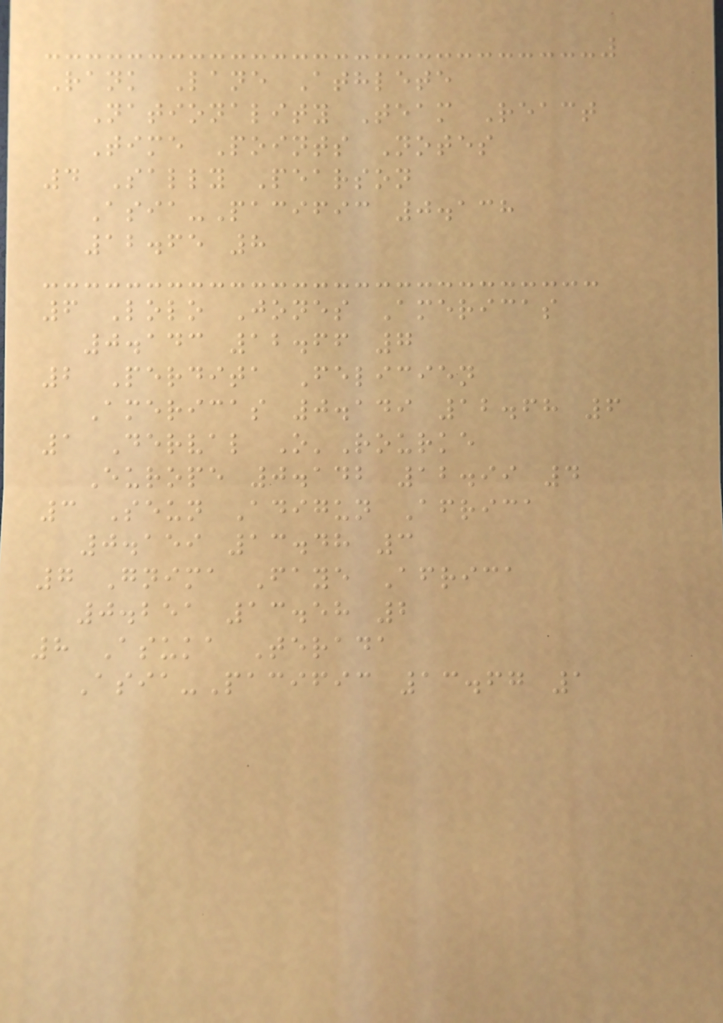Rank Lane Athlete
Nationality Team React
Time Points Notes
4 Sally Pearson
Asia-Pacific 0.138
12.65 8
6 Lolo Jones Americas
0.143 12.66 7
2 Perdita Felicien
Americas 0.149 12.68 6
1 Derval O'Rourke
Europe 0.142 12.99 4
3 Seun Adigun Africa
0.159 13.48 3
7 Gnima Faye Africa
0.251 13.58 2
8 Asuka Terada
Asia-Pacific 13.67 1
